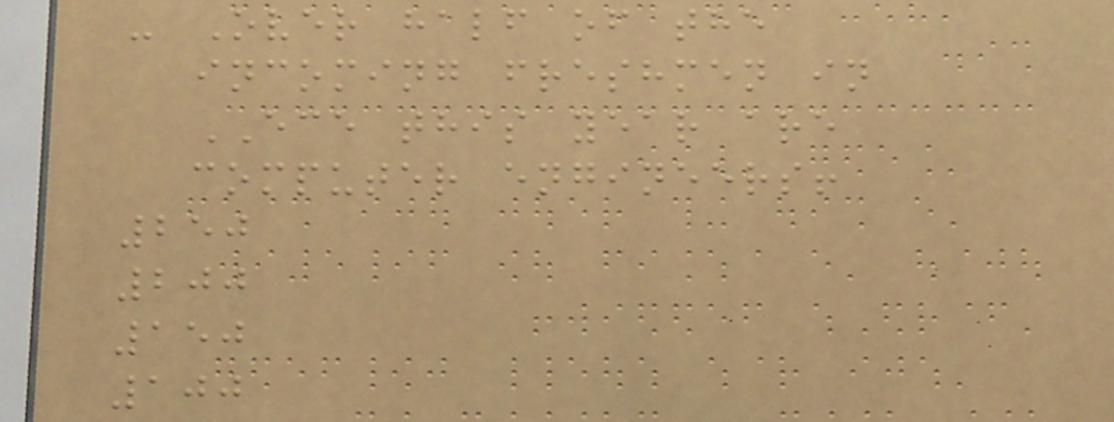- Over half of the
incoming freshmen in
ECE this year are
computer engineers!
250
200
150
100
